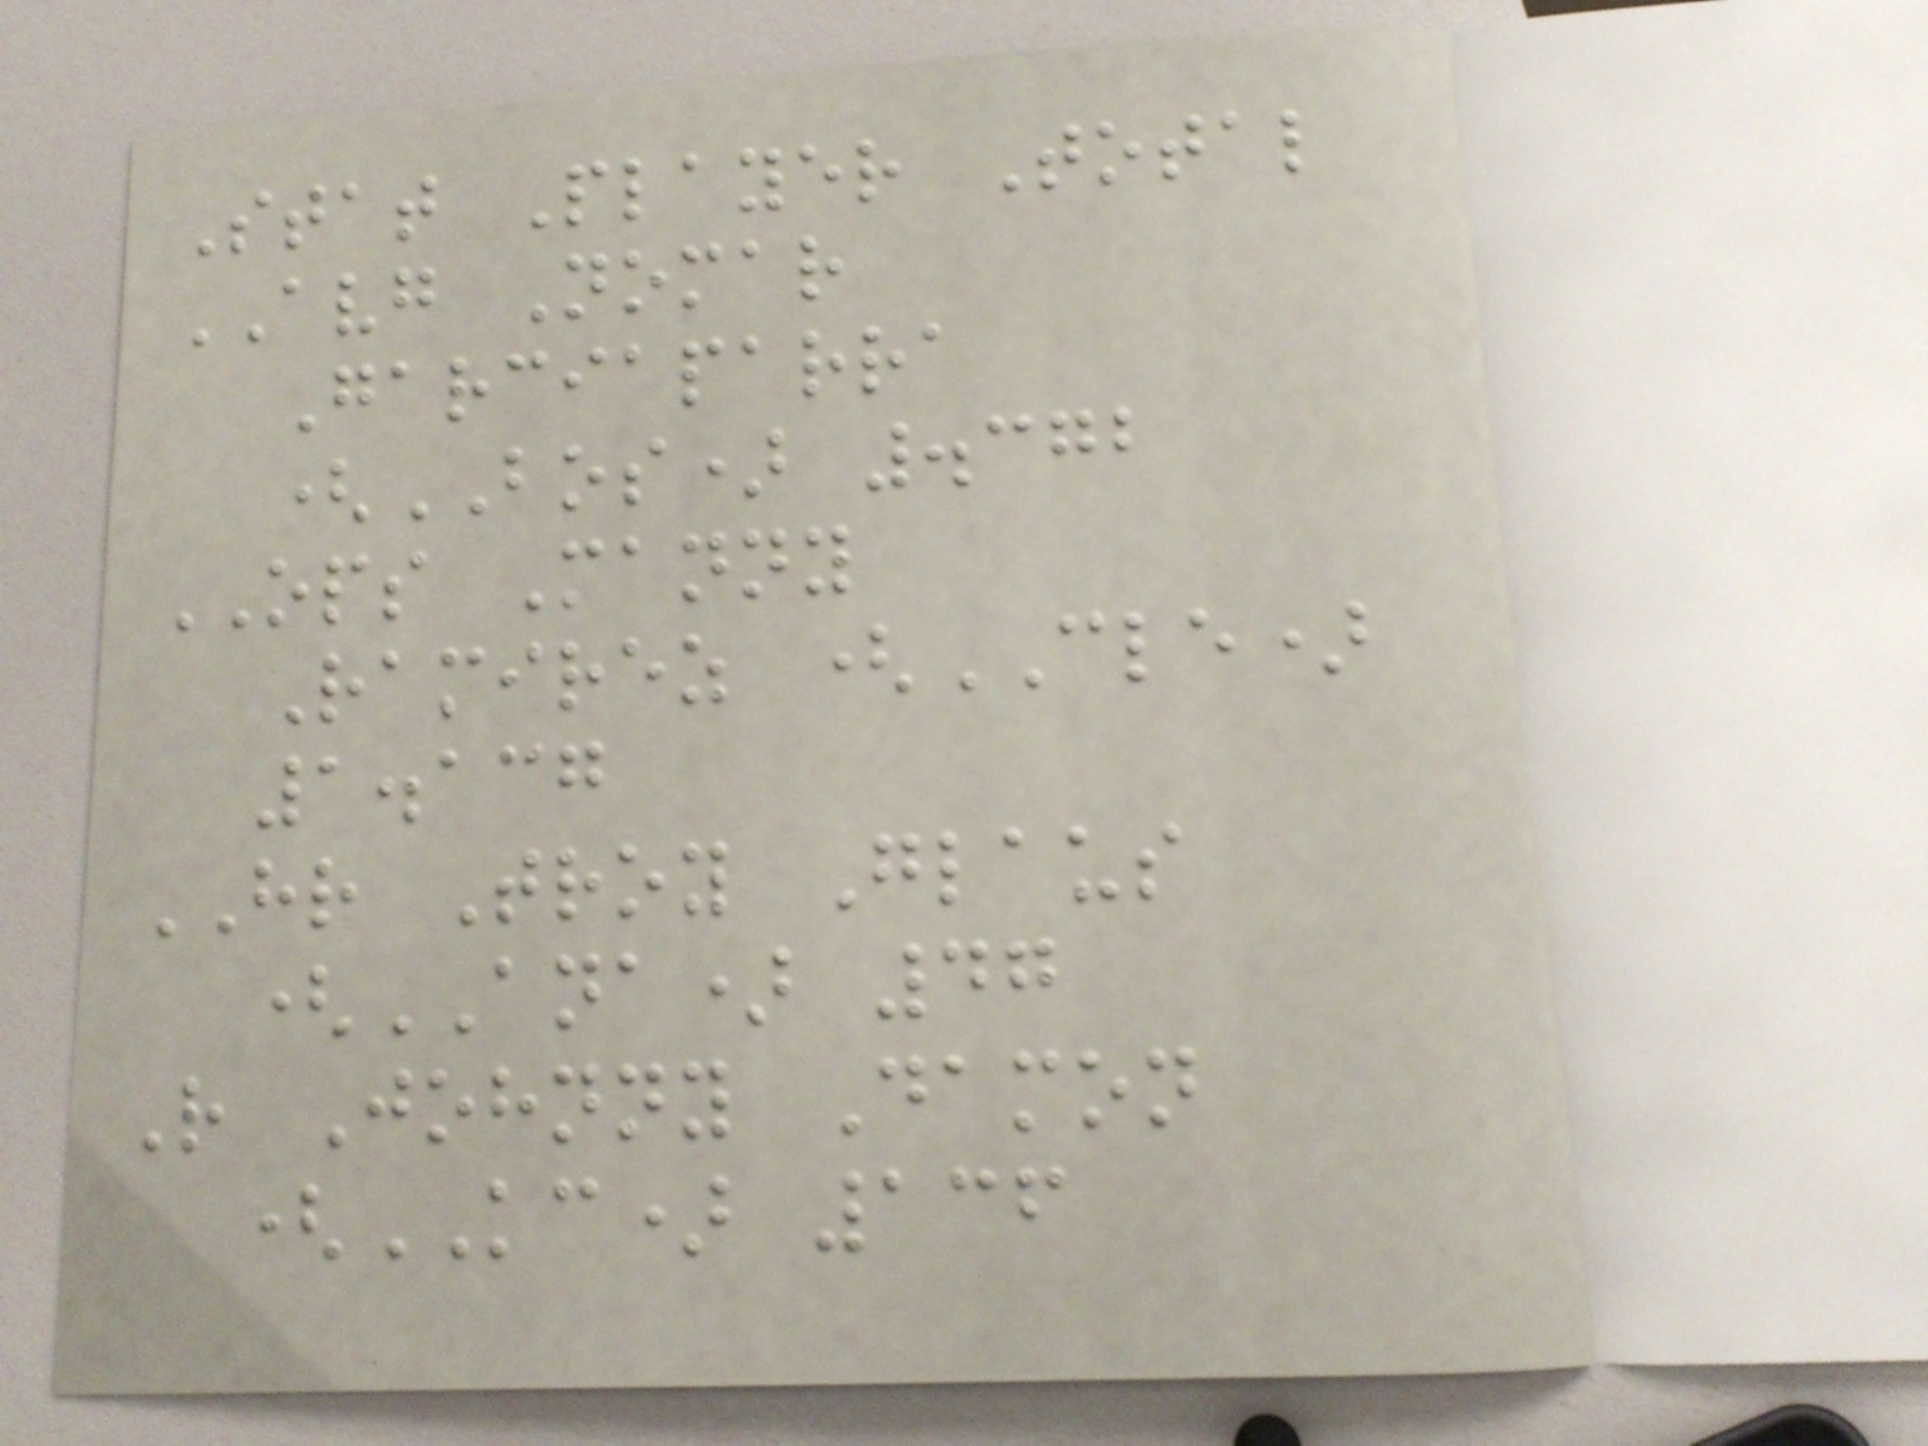Stat Player Total
AVG Nomar
Garciaparra
(BOS) .372
OPS Manny
Ramirez (CLE)
1.137
HR Troy Glaus
(ANA) 47
R Johnny Damon
(KC) 136
